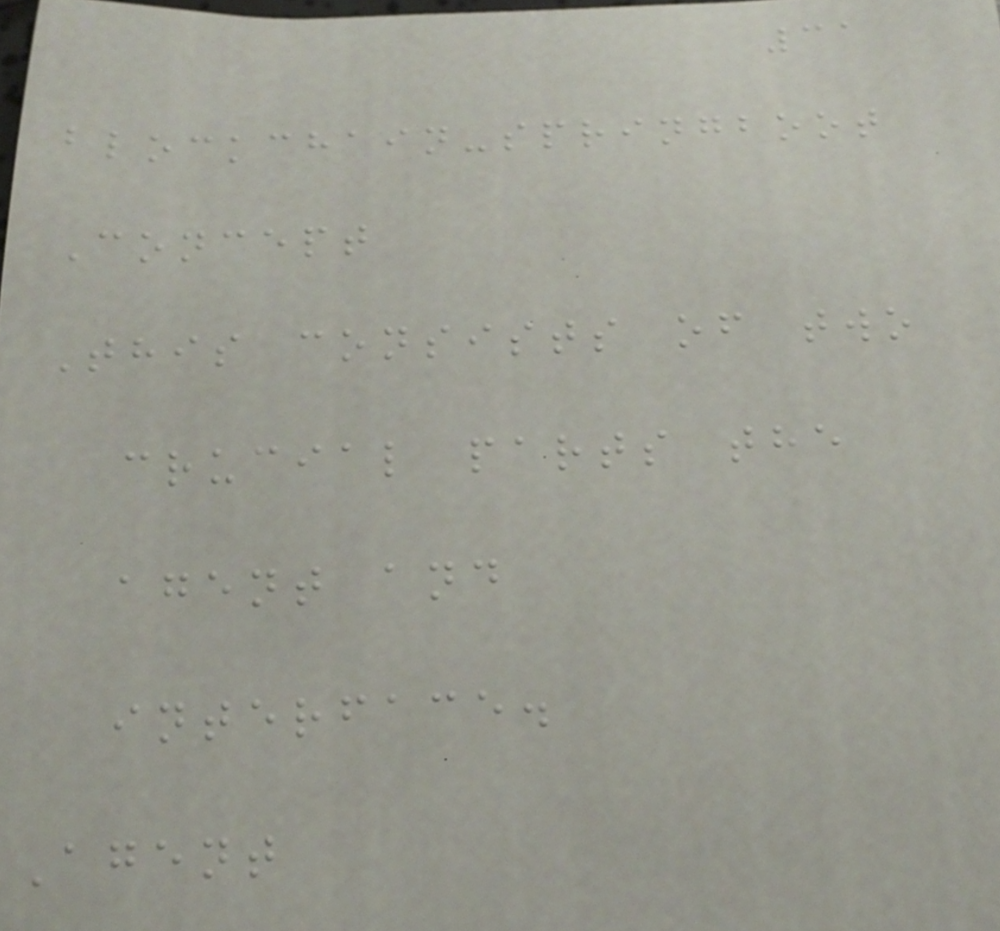31
blockchain-springboot
Concept
This consists of two
crucial parts the
agent and
interface.
Agent
